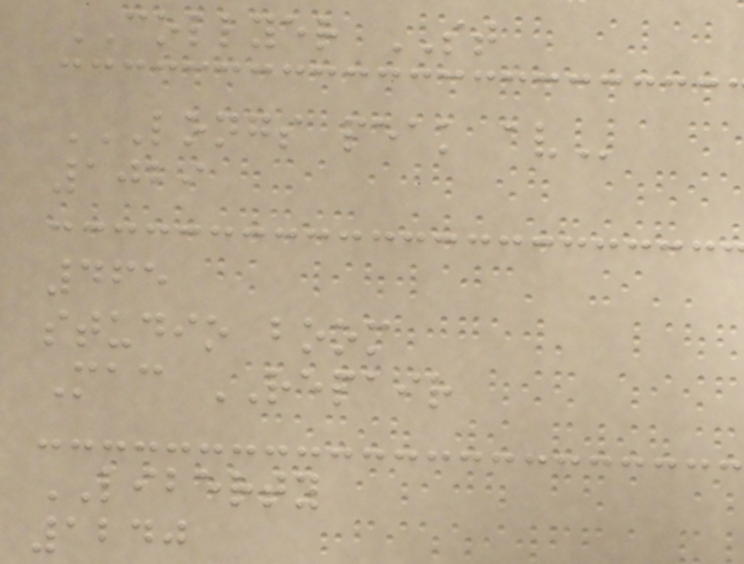COLLYER ST
LONGS PEAK AV
1029
465
studio boom
Mac REPAIR
LIBERTY
1240
